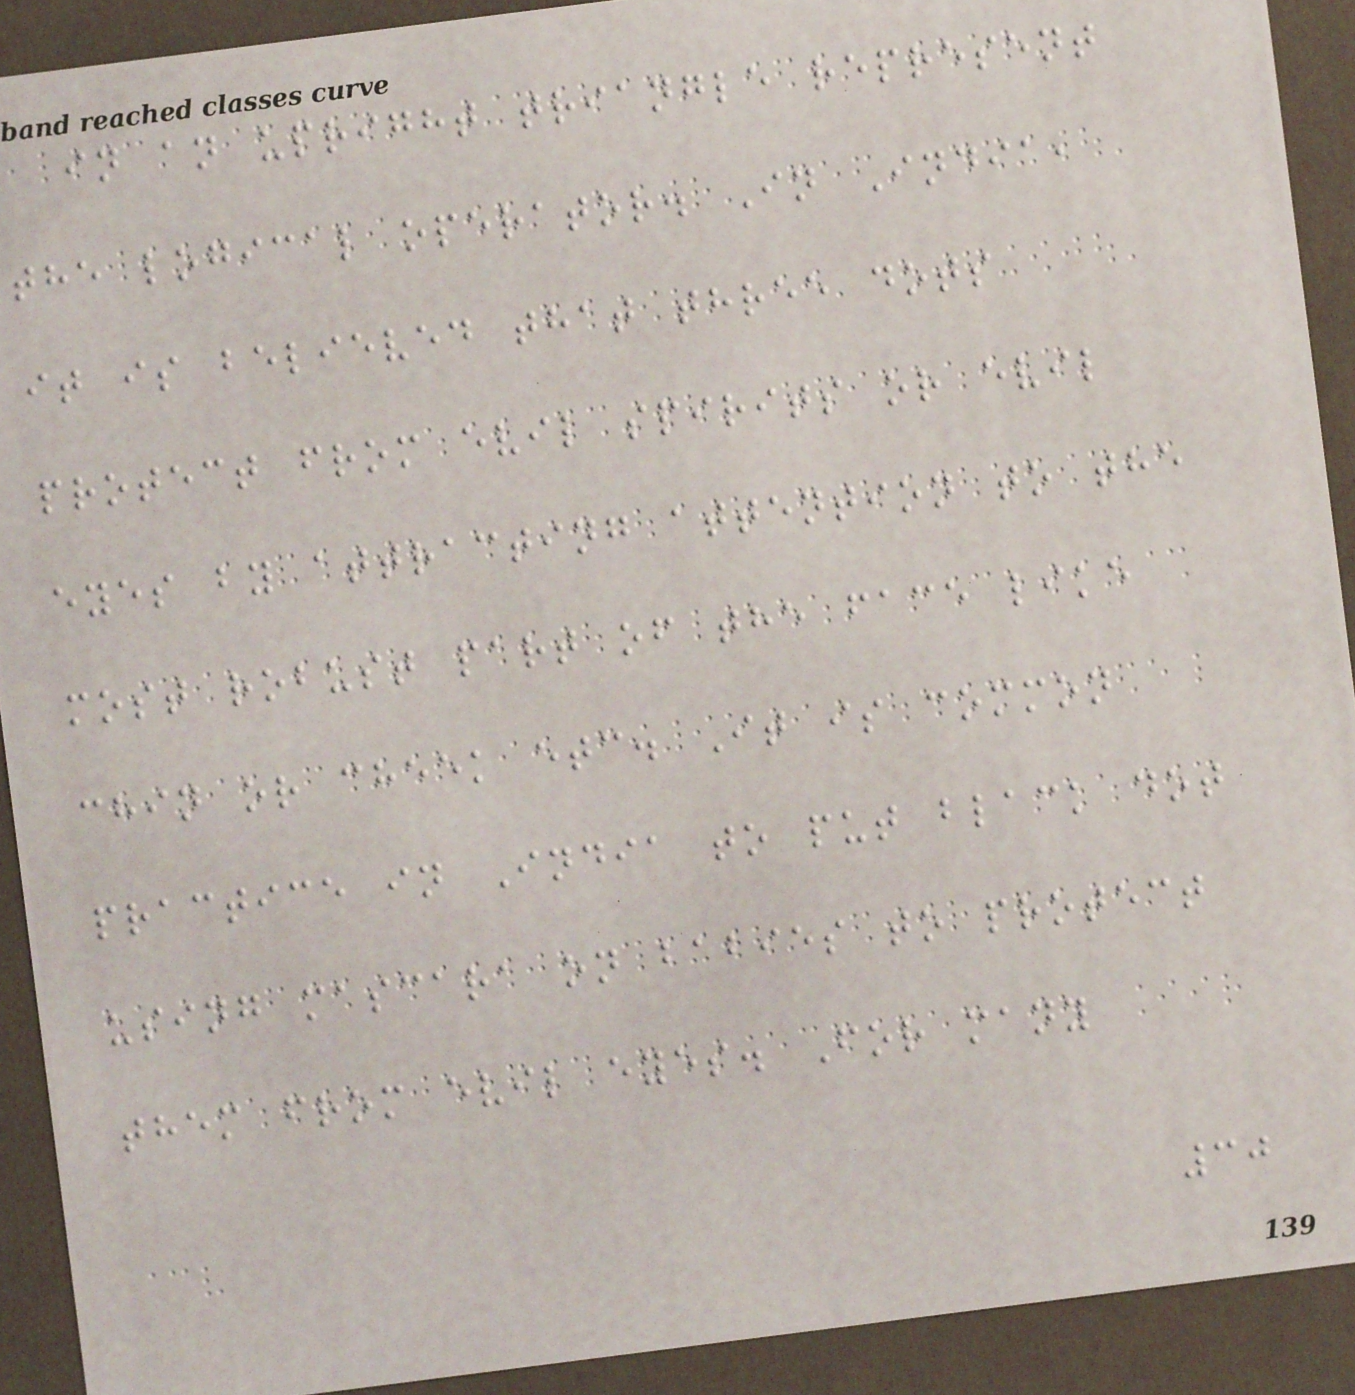in an upright triangle represent
the logical operator. In India,
it is believed that three dots
protect from evil spirits or evil
eyes by attracting attention to the
most robust part of the face like
chin or cheek etc. It is common
practice in India to put black dot
using mascara on babies to protect
them from evil eyes. For many
30
